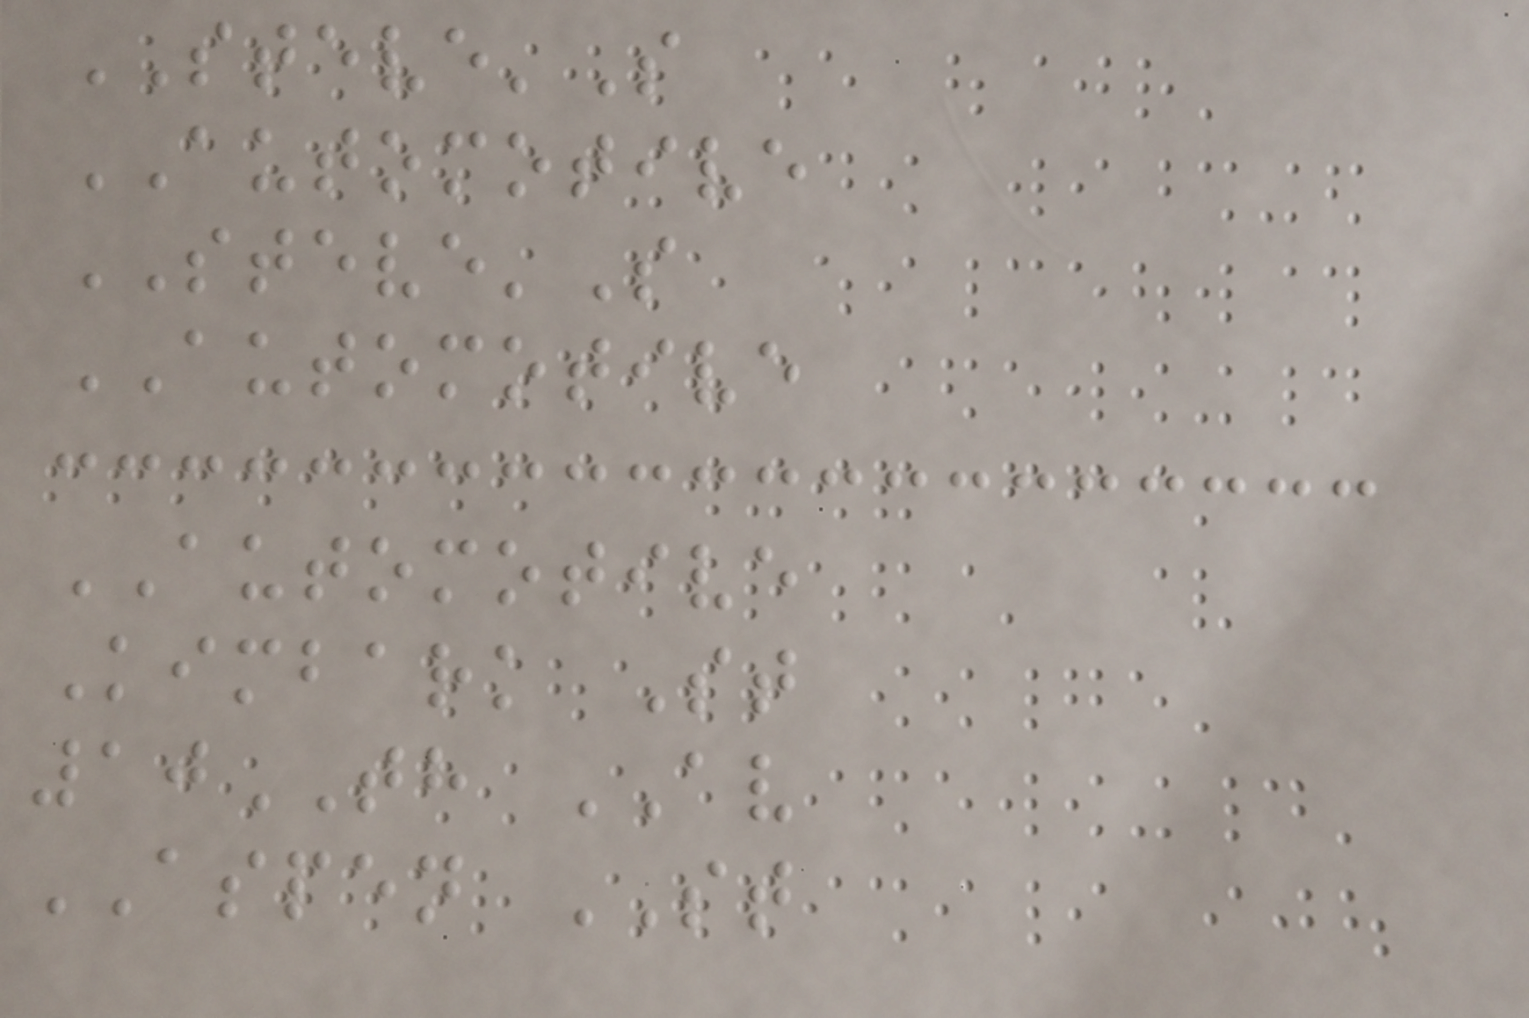STEVE'S
AUTOMOTIVE
STEVE'S
AUTOMOTIVE
AUTOMOTIVE
Kimbark St
10TH AV
ASPEN ST
